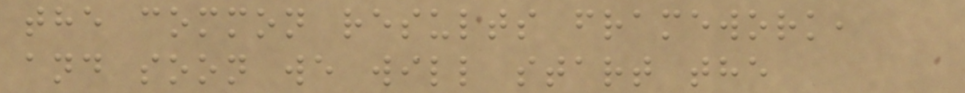the common results framework,
and soon we will start the
